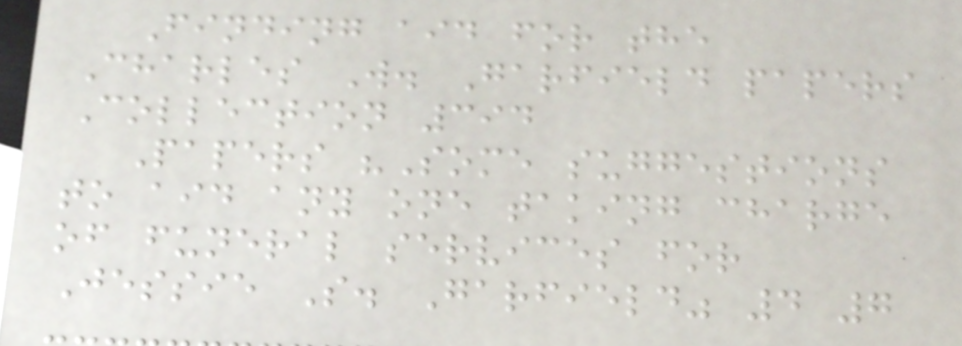Finding aid for the
Charles W. Garfield papers
Collection 394
Papers "Some suggestions
to aid any one taking charge
of funeral services for
Jessie S. Garfield" 4 7
